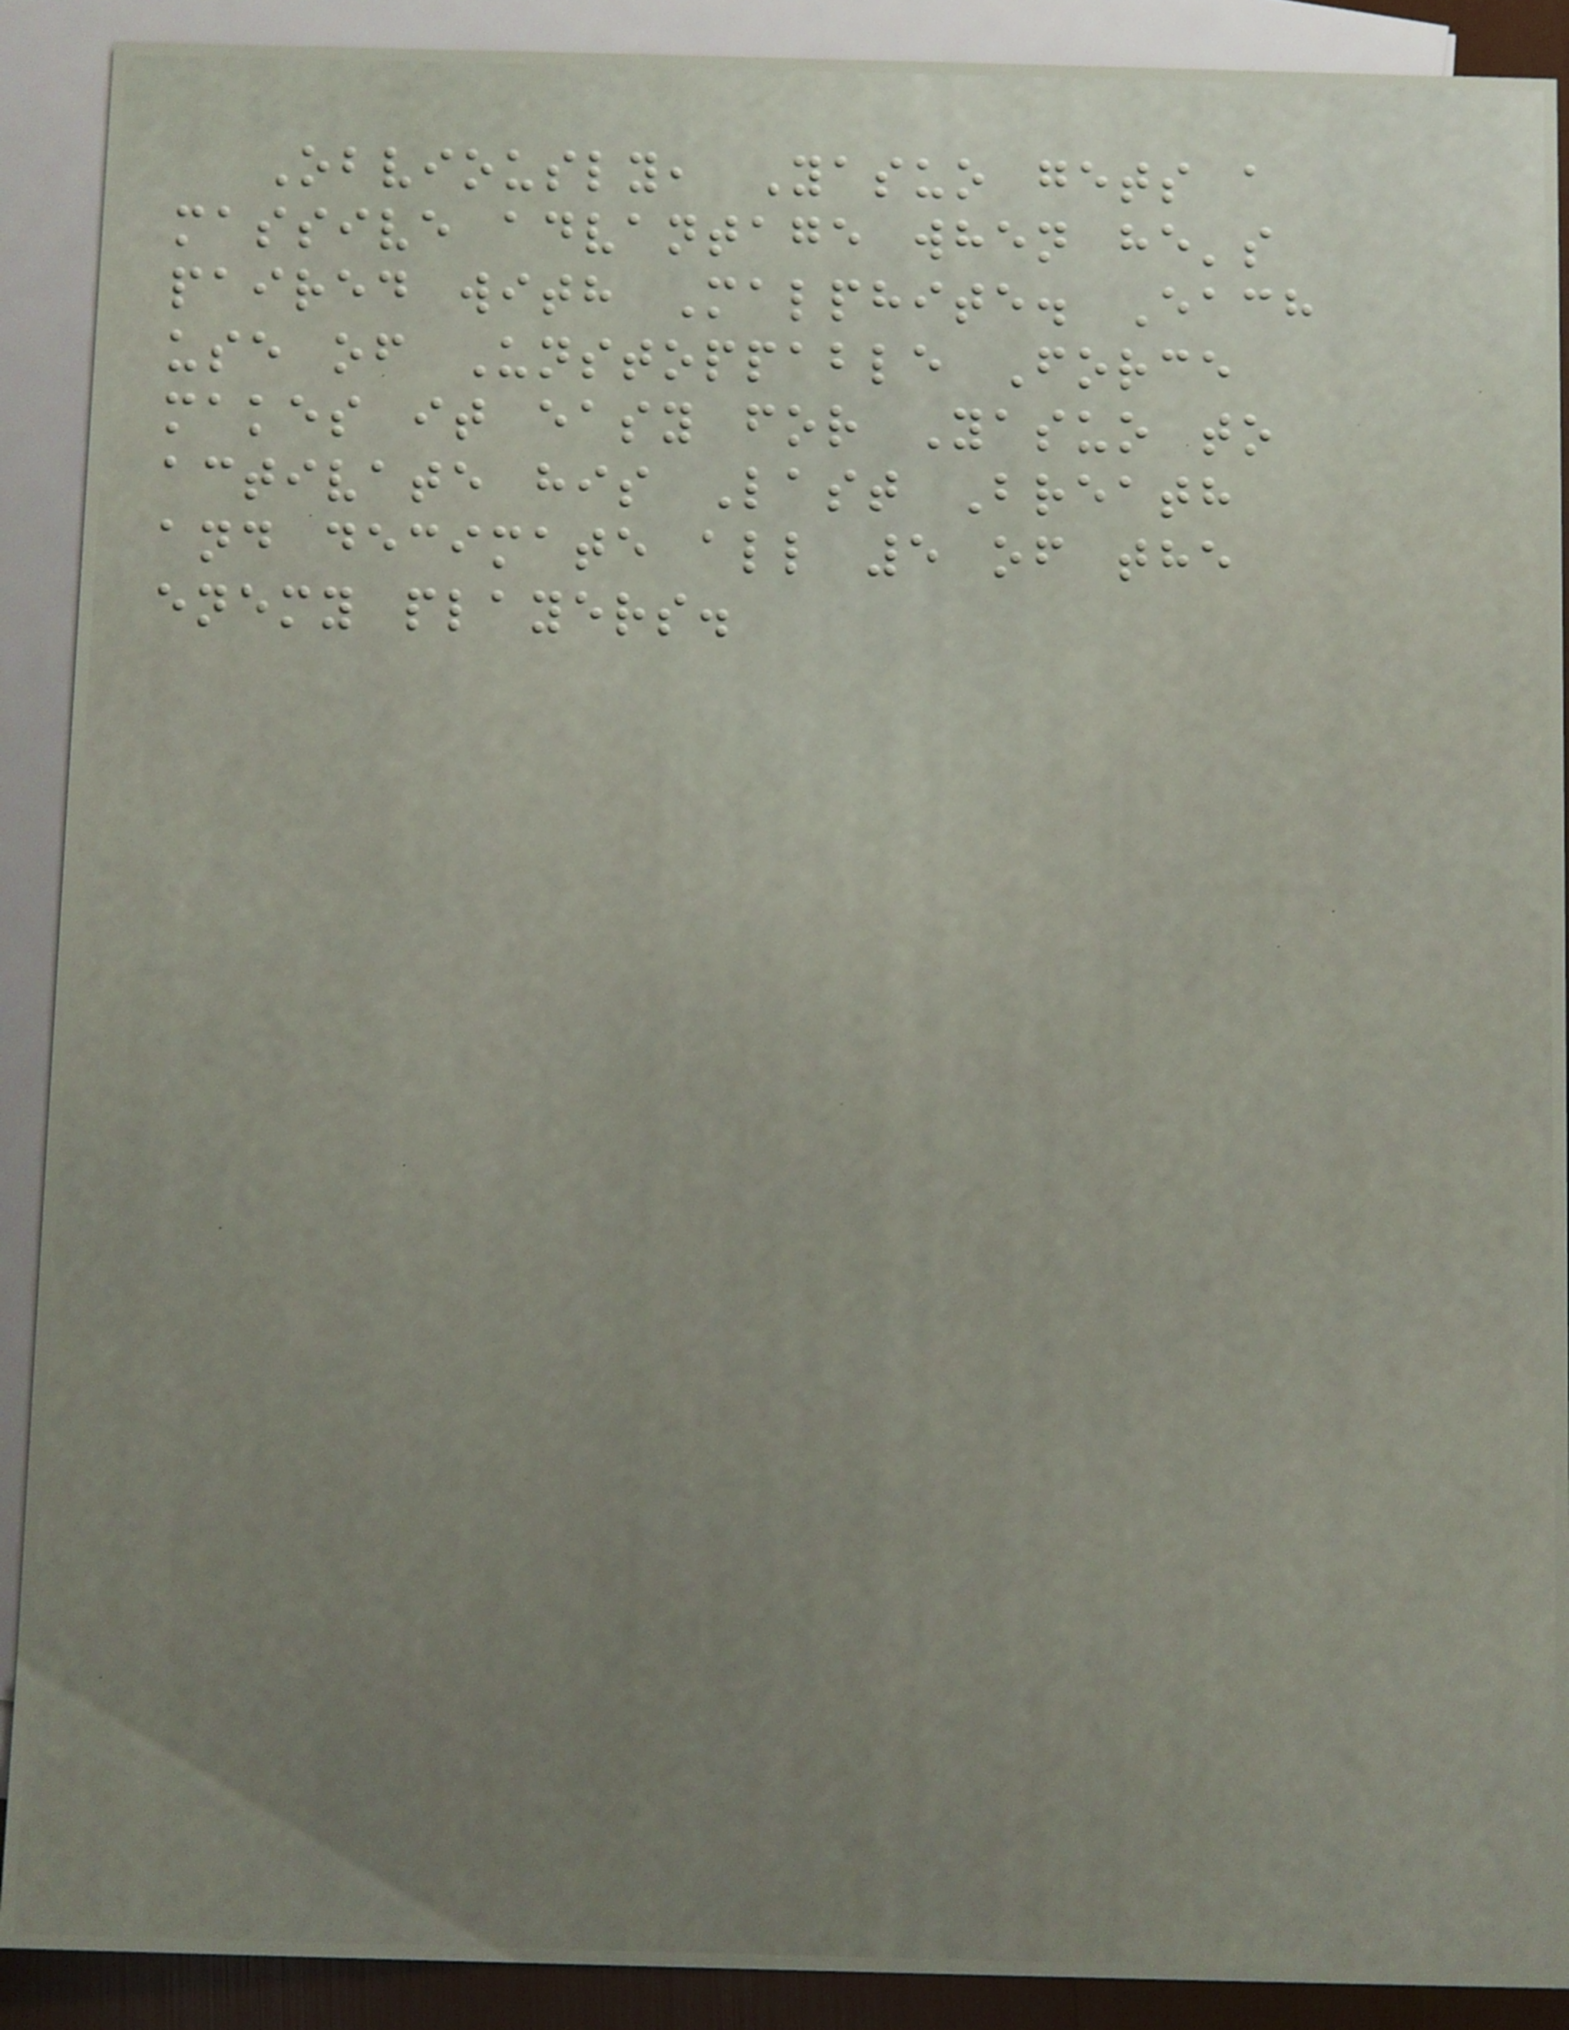Obviously, Yasuo gets a
massive advantage when he's
paired with Malphite. Each
use of Unstoppable Force
makes it easy for Yasuo to
activate his Last Breath
and decimate all 5 of the
enemy players.
